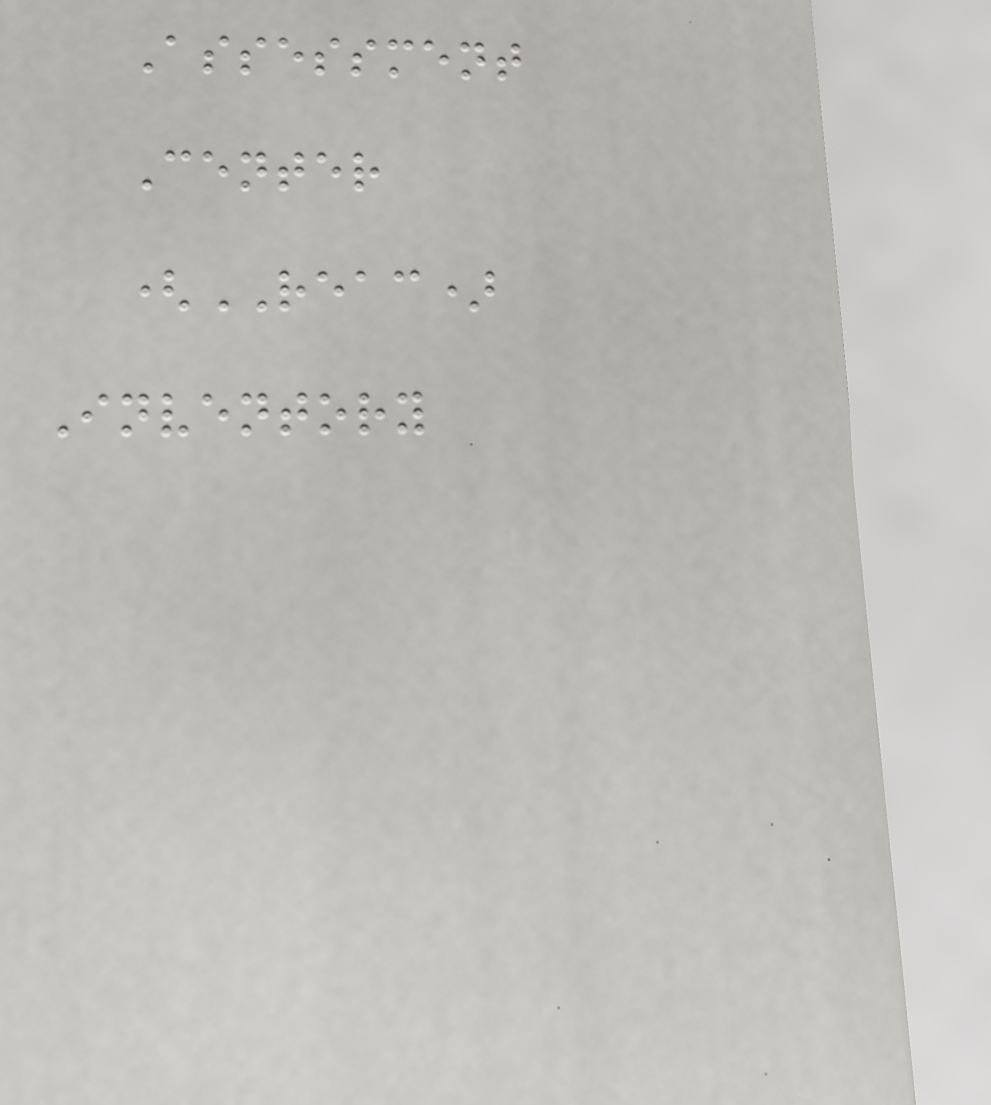Assessment
Center
(REAC)
Inventory
